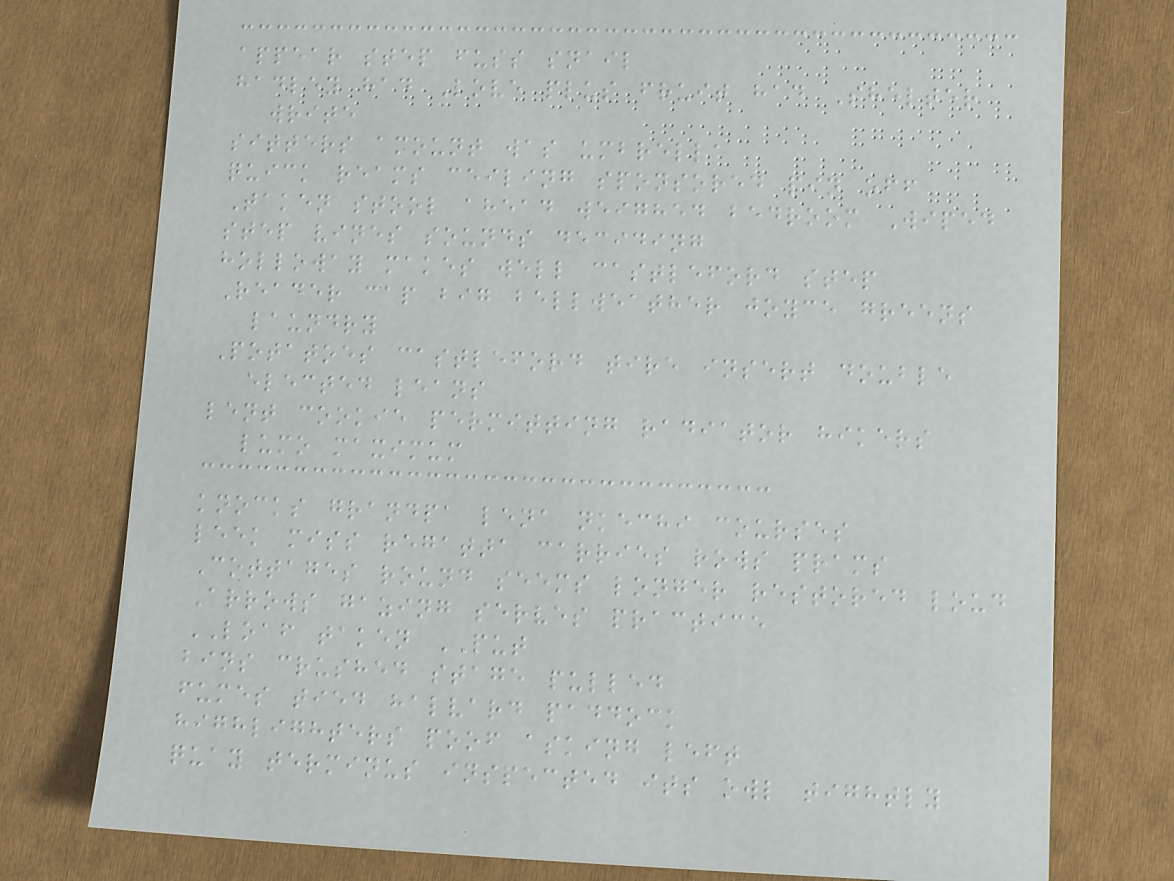appear step fuss snail
hadley had Love plus fruit had Shelter
write
sitters amount was umbrella
quick reams ceiling sponsored pin off
Taken stool ahead weighed bedroom Wiped
step vines sounds deciding
holloway makes well castleford step
Reader cap big bellweather joyce greens
laundry
Potatoes castleford tire insert double
elected leans
lent cookie permitting radiator hikers
lumo maximum
knocks grandpa lena nkechi courses
leek miss regatta carries rows prams
Cottages round seems longer restored loud
Arrows gazing serves practice
LOAF taken PUT
bins crushed stage pulled
fumes tied halvard paddock
highlighters poof asking left
quay terminus inspected its owl tightly
